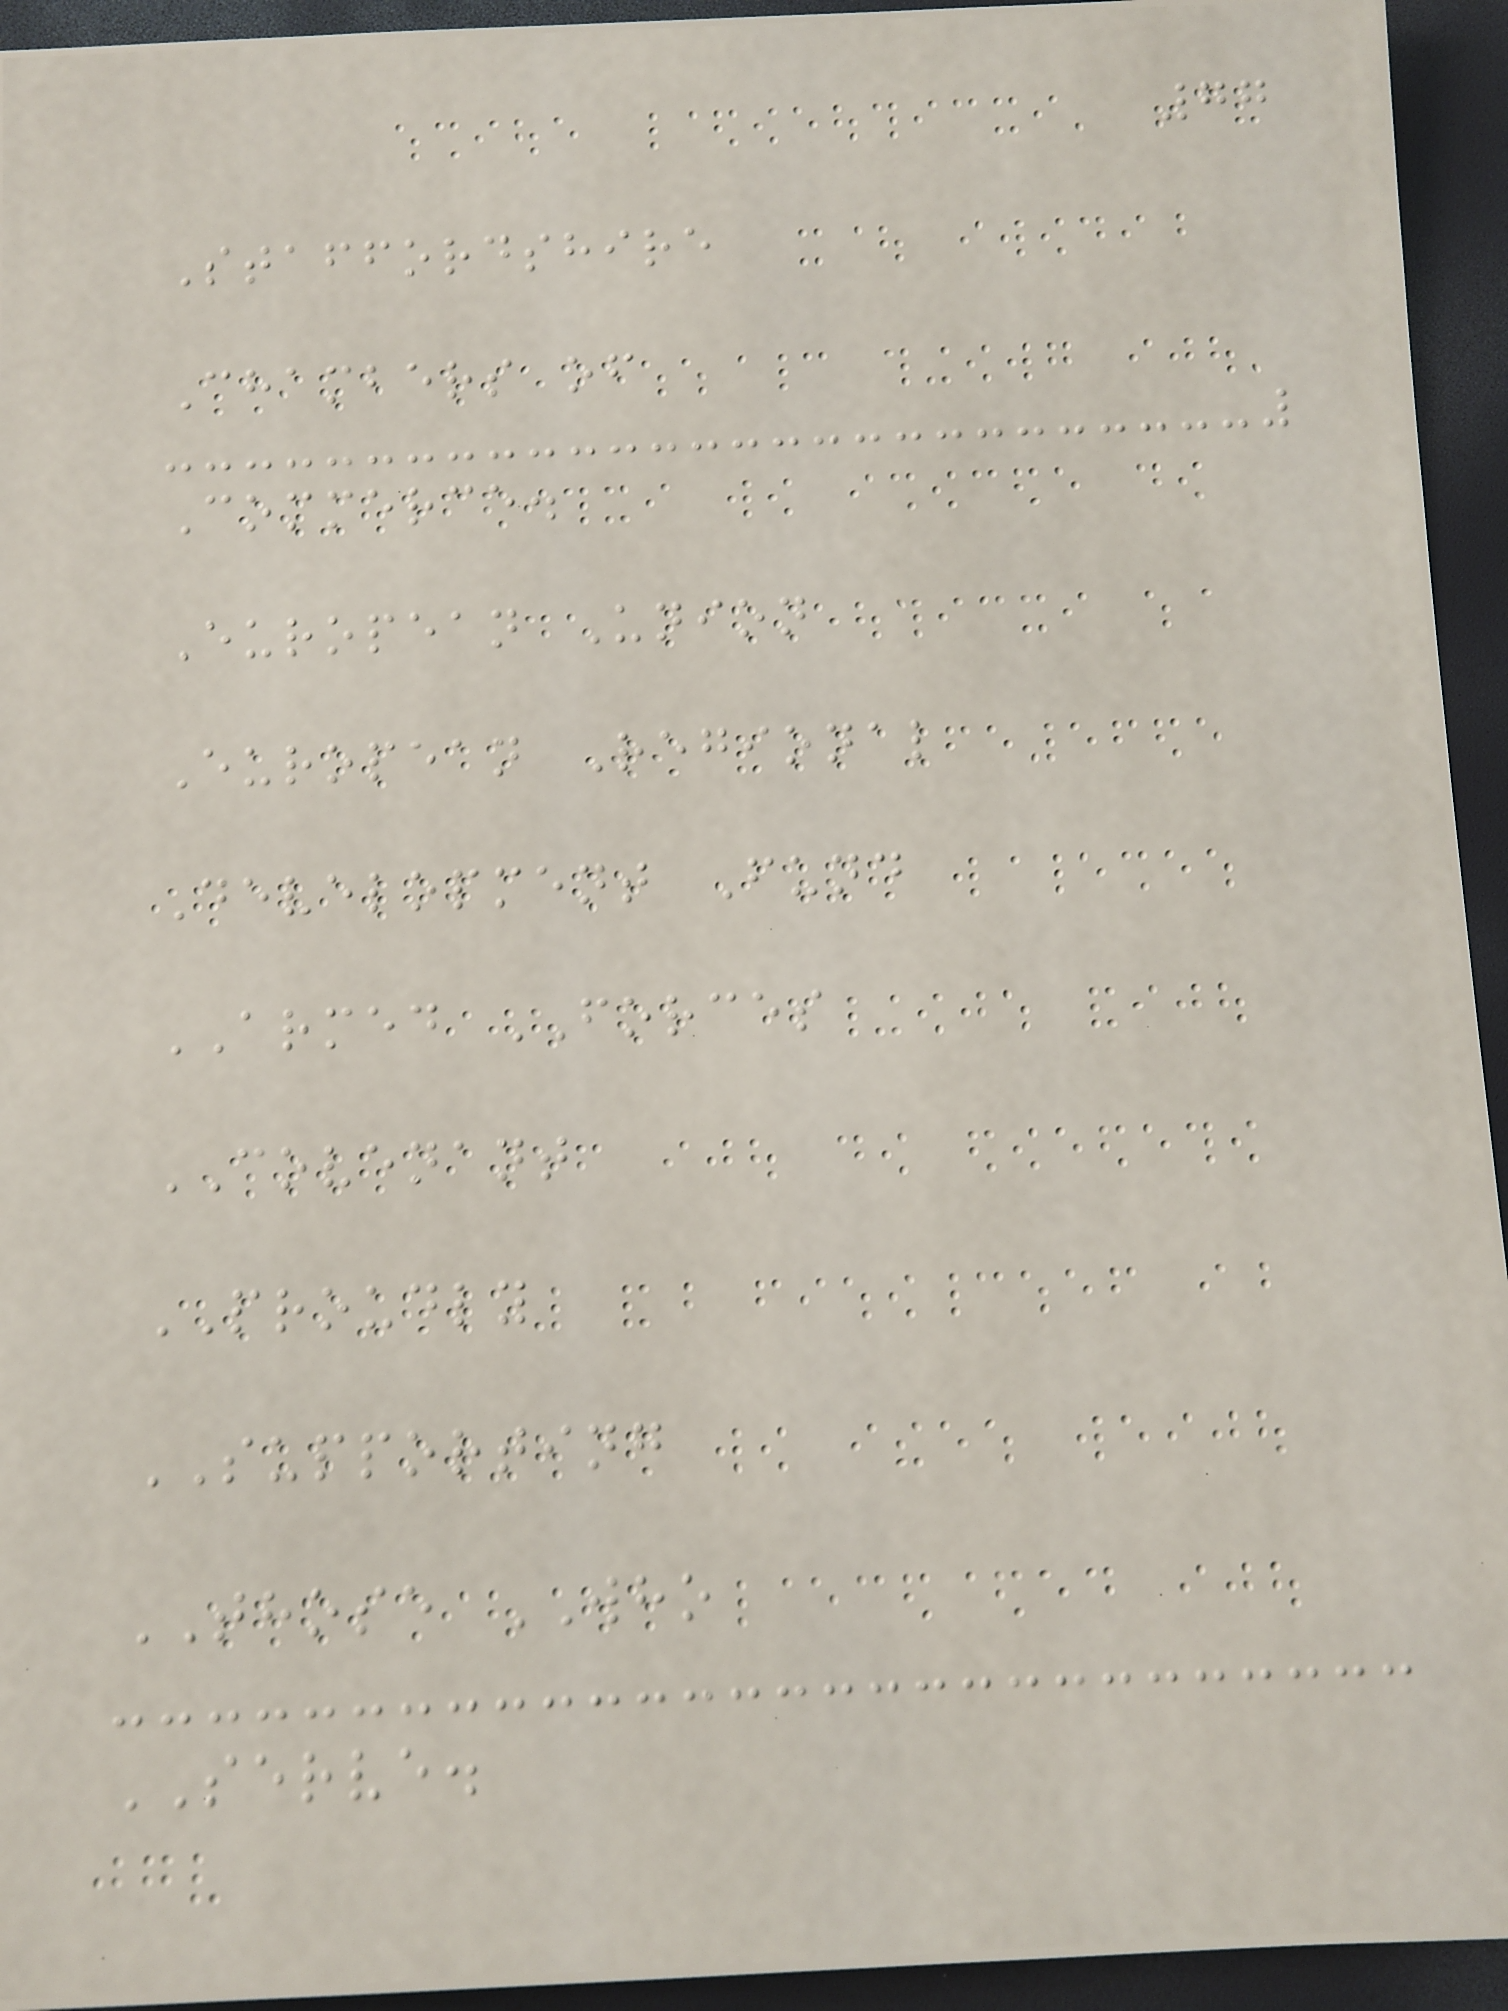77
Staffordshire
Chambers of
Commerce.
European Union
European Regional
Development Fund
ARMED FORCES
COVENANT
PROUDLY
SUPPORTING
THOSE WHO
SERVE.
